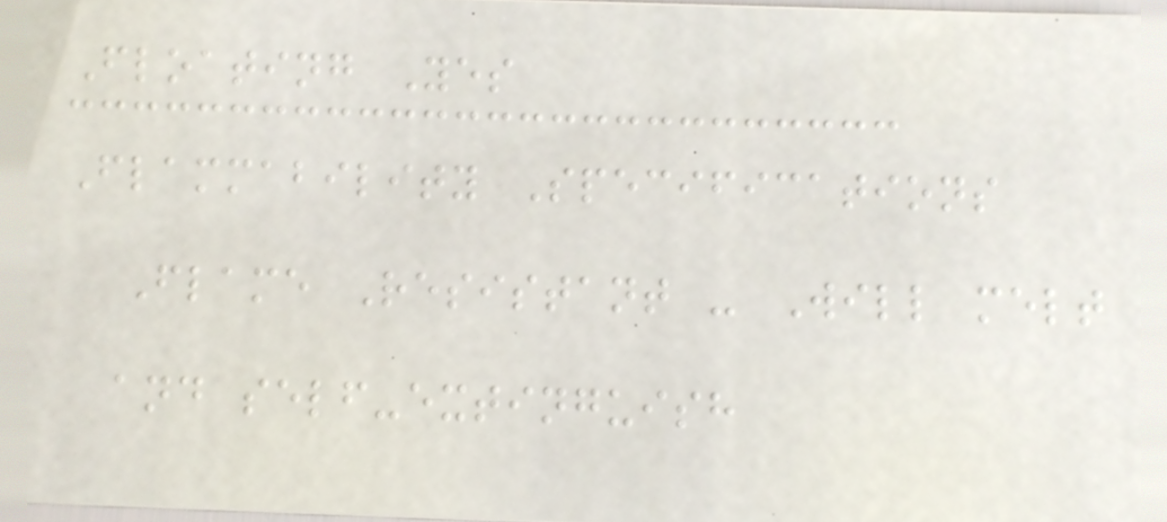Floating Yes
Flammability Specifications
Flame Resistant - Will melt
and self-extinguish
